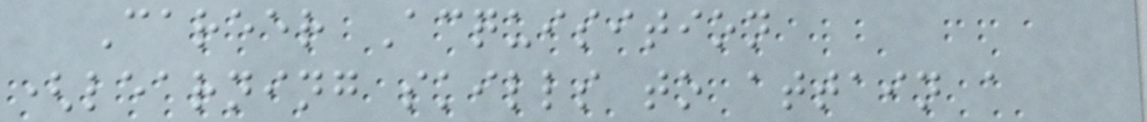Career Acquisition
(learning skills to attain a
